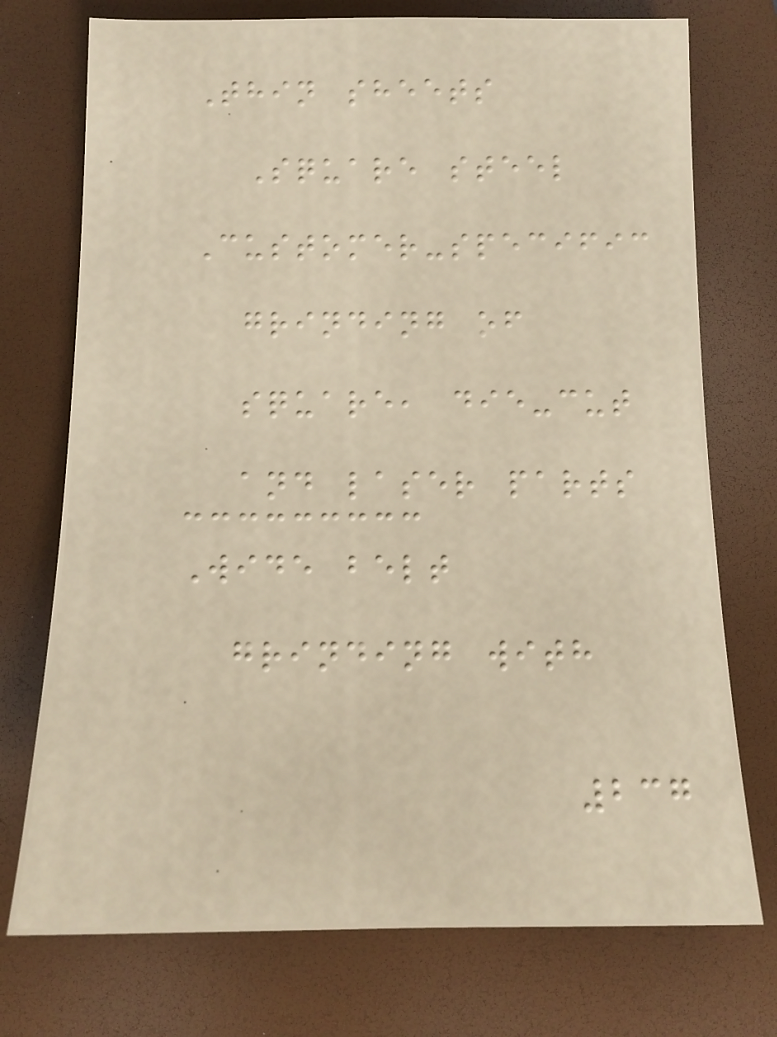Thin sheets
Square steel
Customer-specific
grinding of
square, die-cut
and laser parts
Wide belt
grinding with
237
